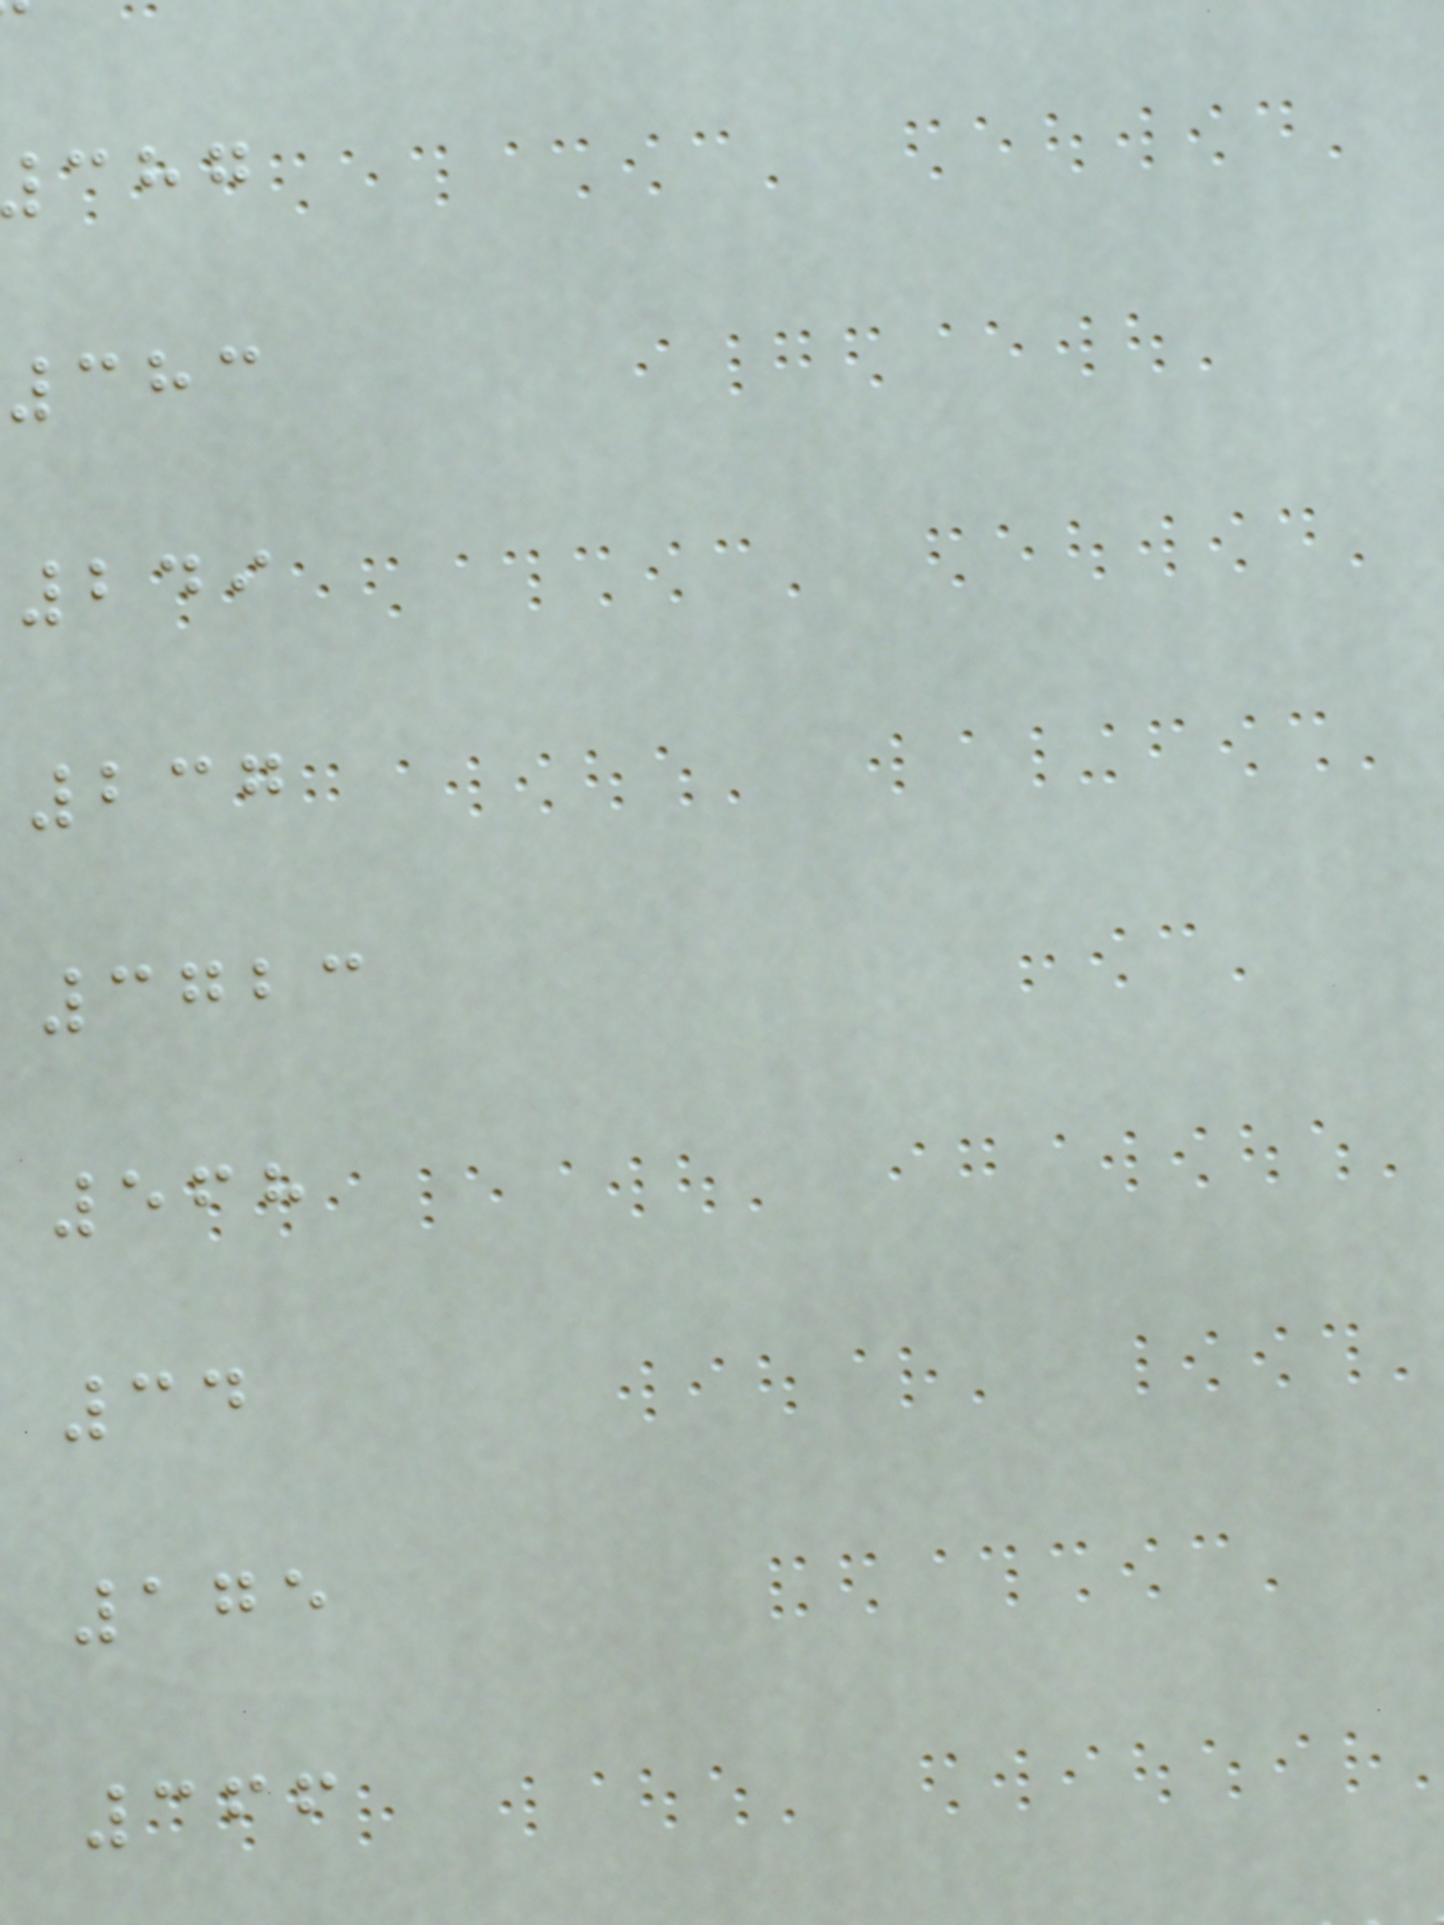383
249
237
3723
568
34
175
366
